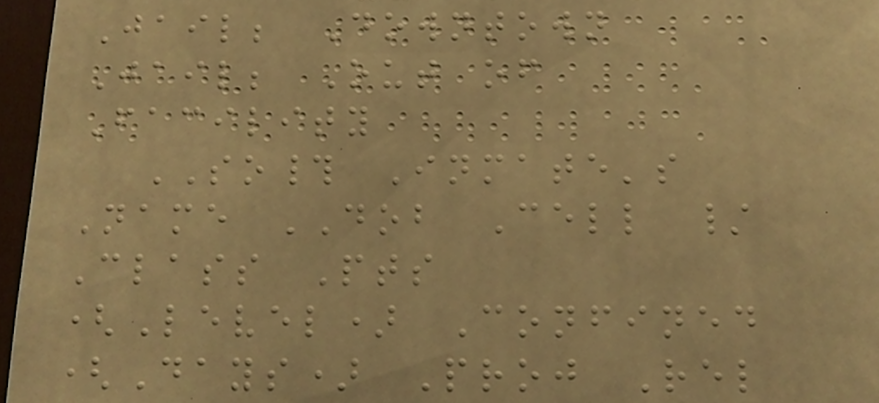Jail; Downtown
Jail; Out of
Facility
SO# Inmate's
Name DOB Cell /
Class Pts
(Level) Confined
(Days) Proj Rel
